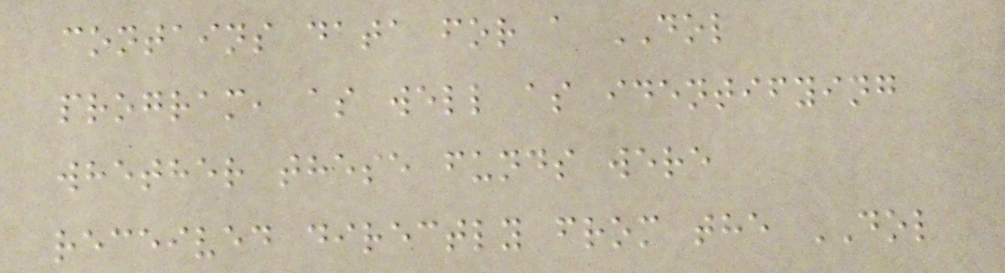contains data for a DOL
program, as well as identifying
whether these funds were
received directly from the DOL
